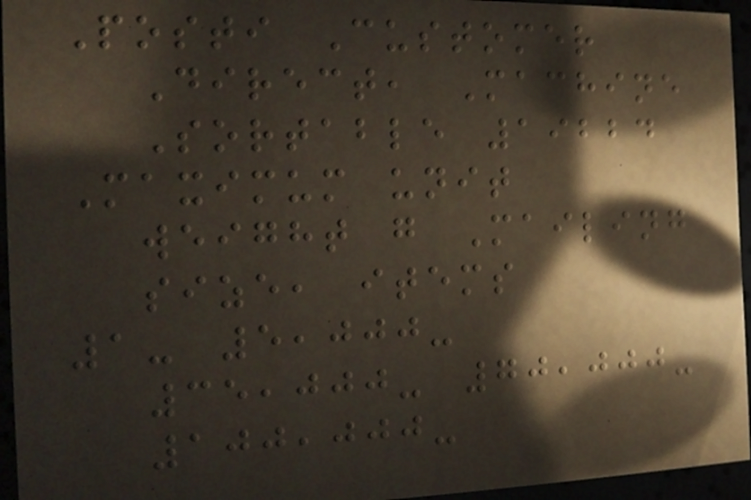Posti Customer
Direct, Machine
Sortable 19224
Maximum unit
weight g Mailing
size, items
1- 5,000-
35,000- 70,000-
100,000-
